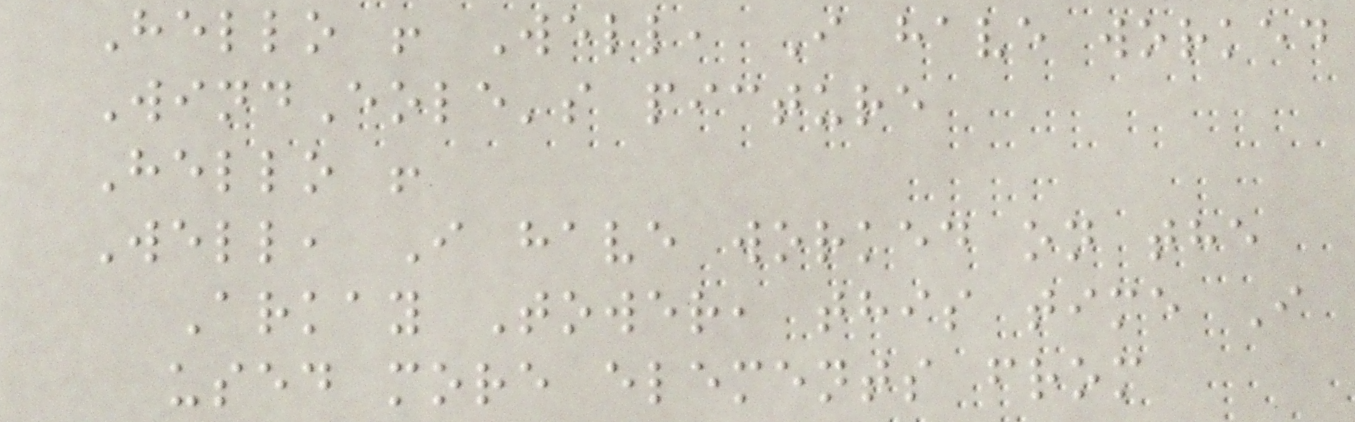Hello ! Well, I have worked
WindEole's picture
Hello !
Well, I have worked on the
Arkay Tower, this time I
used more elements from
